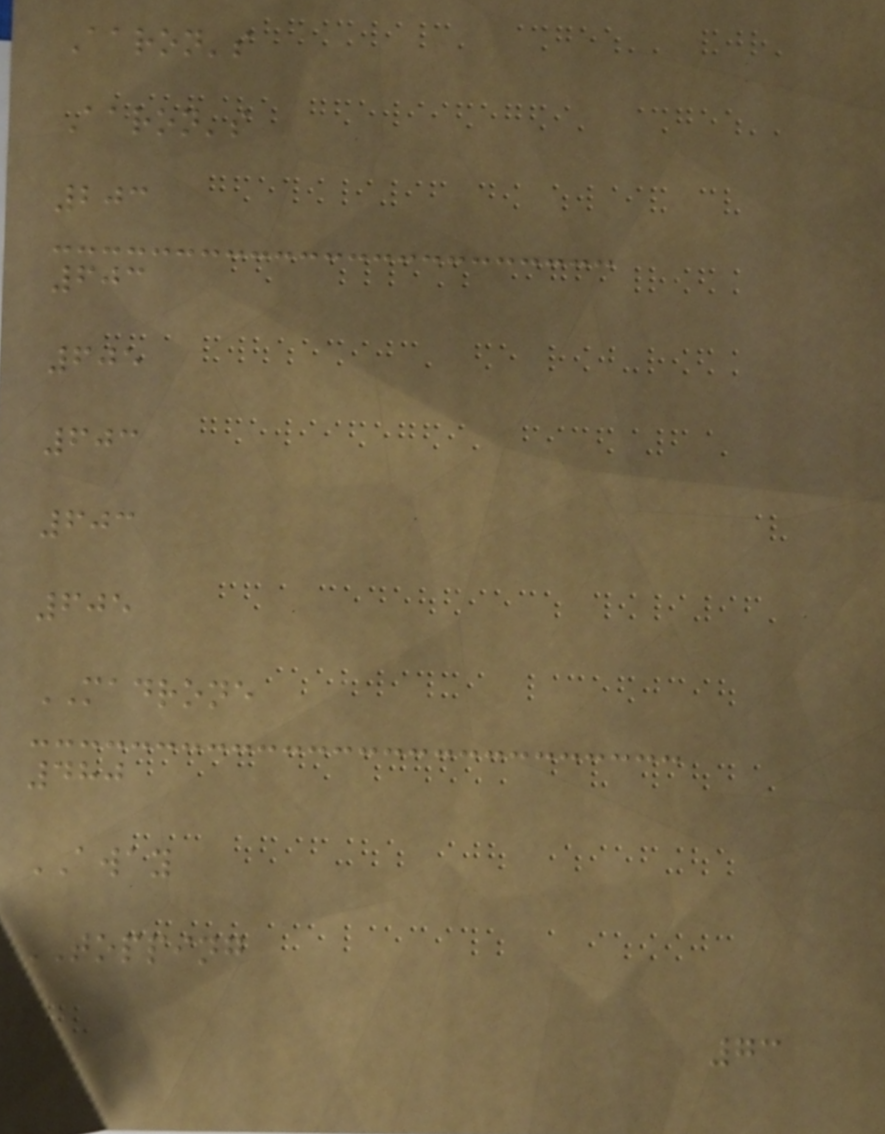Aaron's
Aaron's
203
603
605
603
603
605
MADRONE
480
AWAY
TOPPING
73
